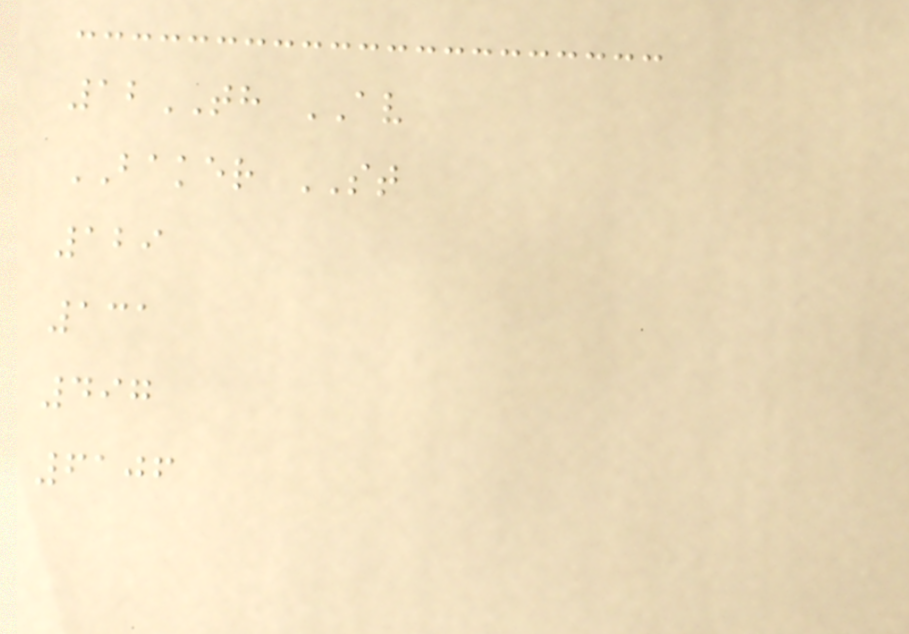12TH AV
BAKER ST
129
131
497
6106
